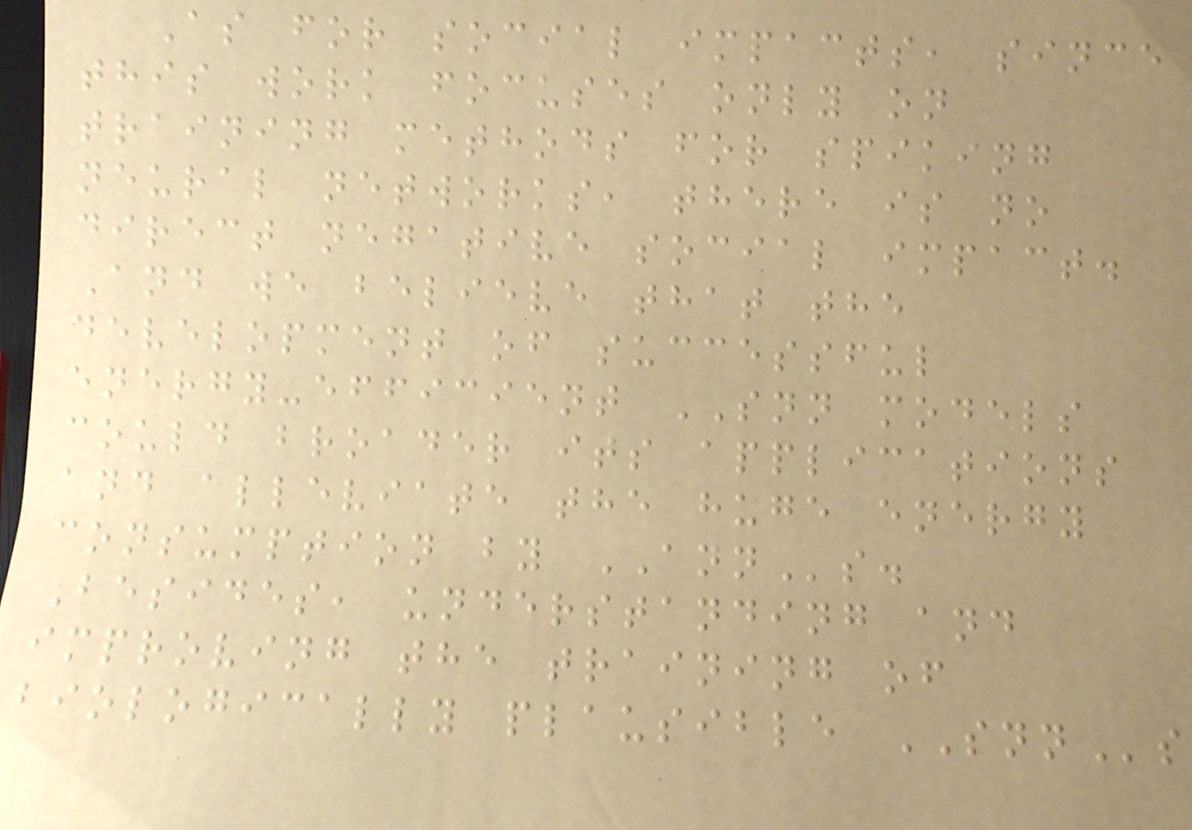As for social impacts, since
this work focuses only on
training methods for spiking
neural networks, there is no
direct negative social impact.
And we believe that the
development of successful
energy-efficient SNN models
could broader its applications
and alleviate the huge energy
consumption by ANNs.
Besides, understanding and
improving the training of
biologically plausible SNNs
